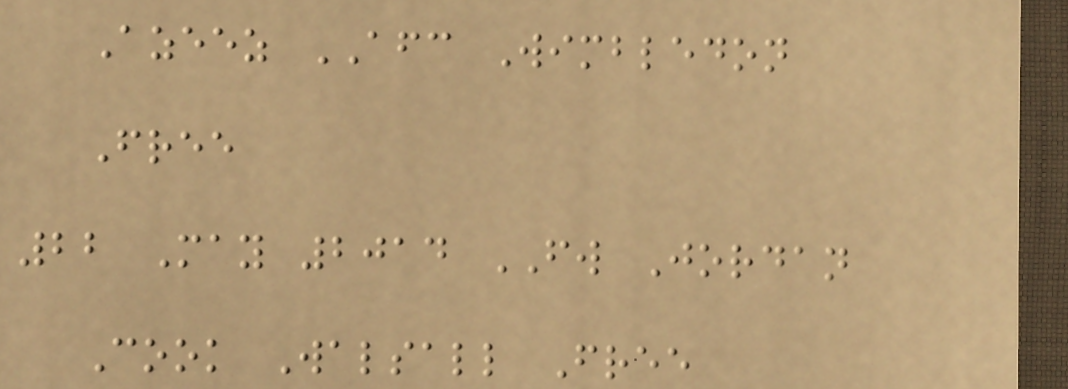Azeez AFC Wimbledon
Free
22 May 2014 FW Jordan
Cook Walsall Free
